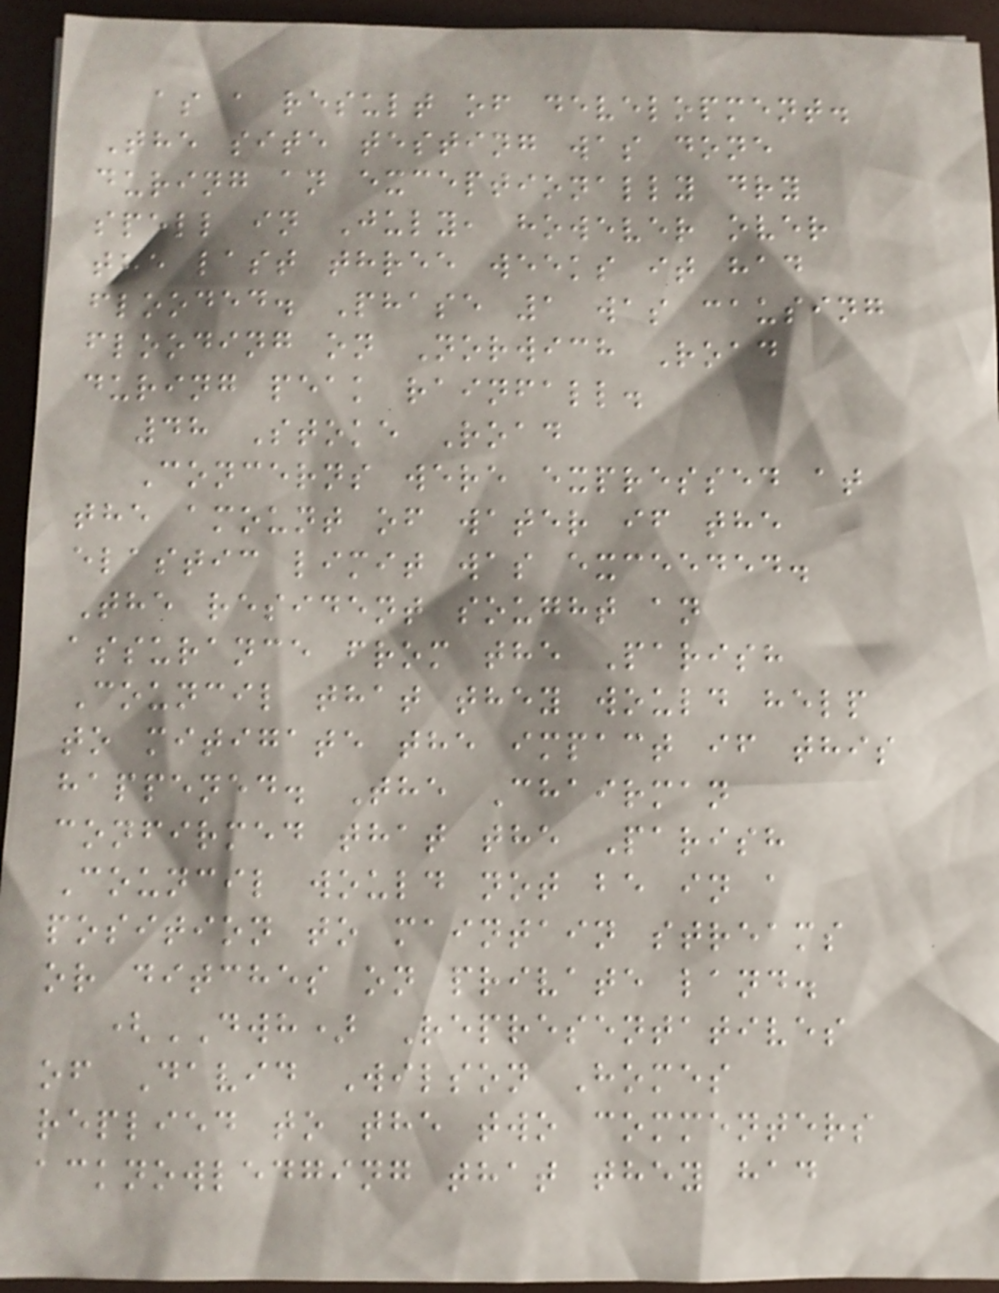as a result of development.
The site testing was done
during an exceptionally dry
spell in July, however over
the last three weeks it had
flooded. Phase 1 was causing
flooding on Norwich Road
during peak rainfall.
48 Stoke Road
Concerns were expressed at
the amount of water if the
elastic limit was exceeded.
The resident sought an
assurance from the Parish
Council that they would help
to mitigate the impact if this
happened. The Chairman
confirmed that the Parish
Council would not be in a
position to maintain streams
or ditches on private land.
(DWH) Representatives
of David Wilson Homes
replied to the two commenters
acknowledging that they had
